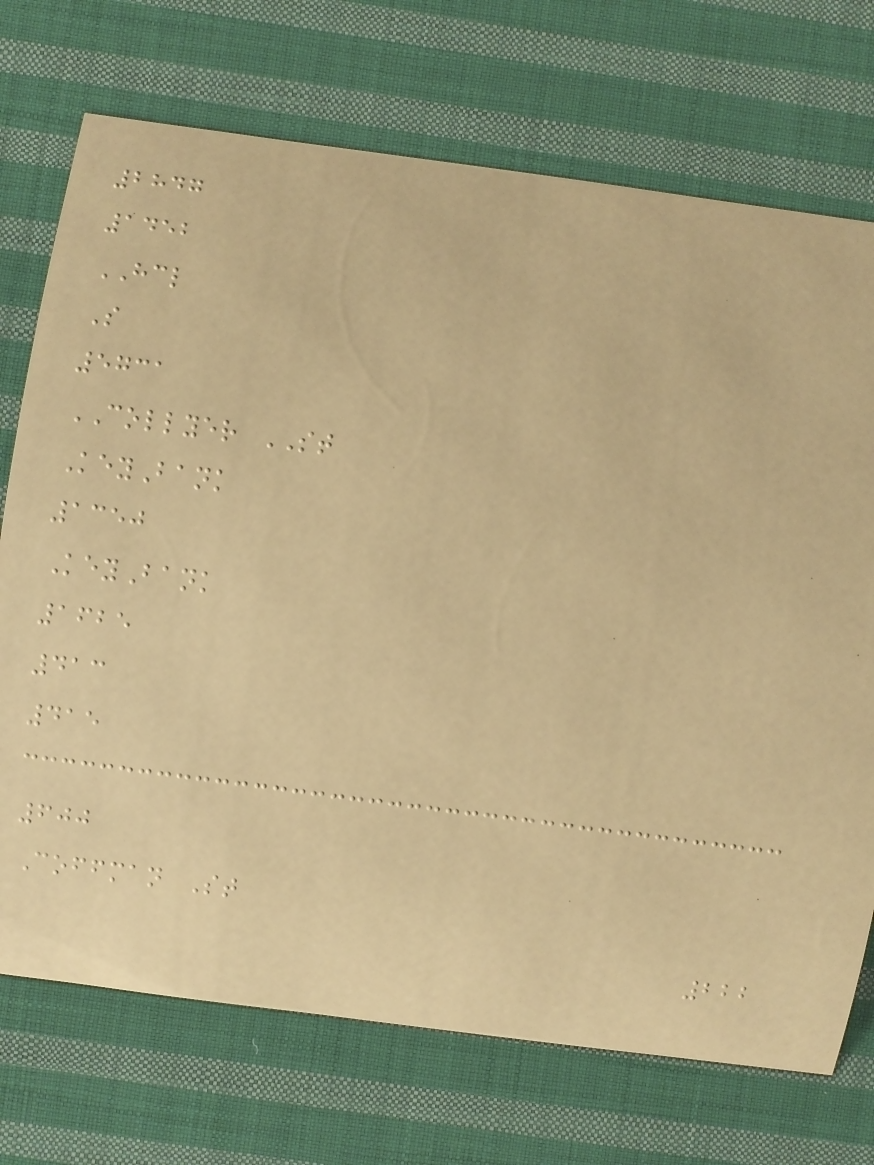2847
1452
HCL
S
5731
COLLYER ST
KeyBank
1350
KeyBank
1625
413
415
600
Coffman St
222
